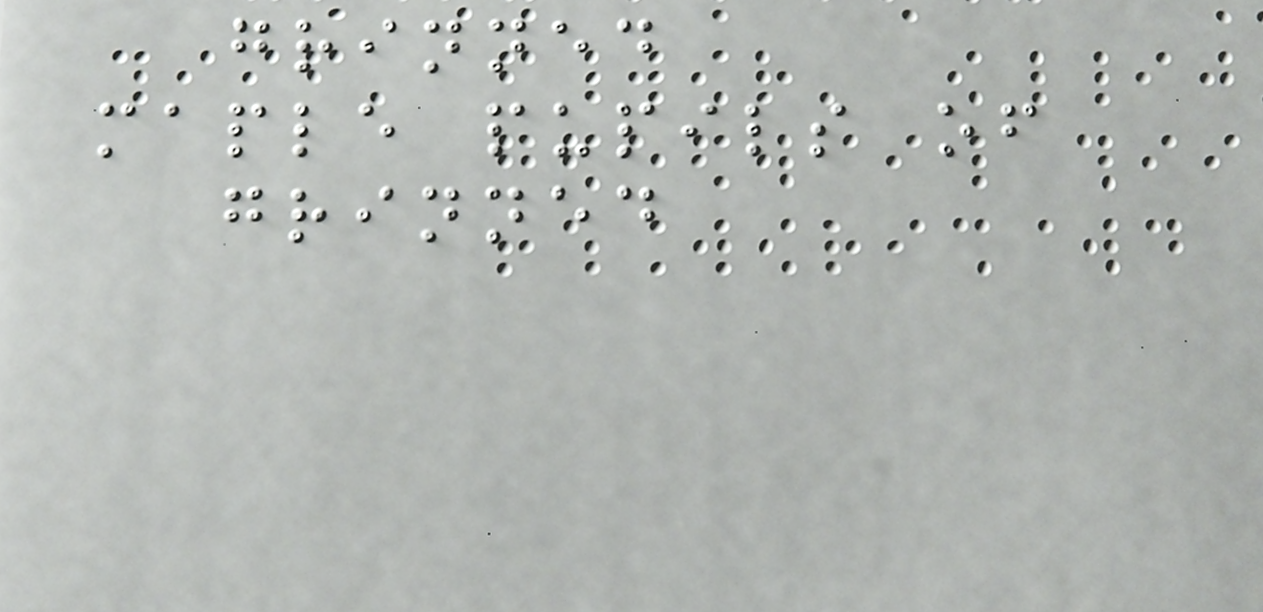grinned
maple pupils of
grinned
